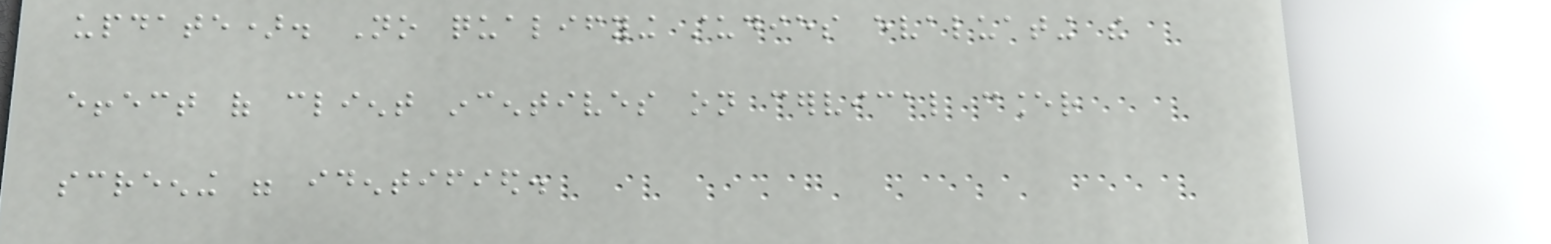update). No qualifying studies evaluating the
effect of client incentives on cervical cancer
screening were identified.
